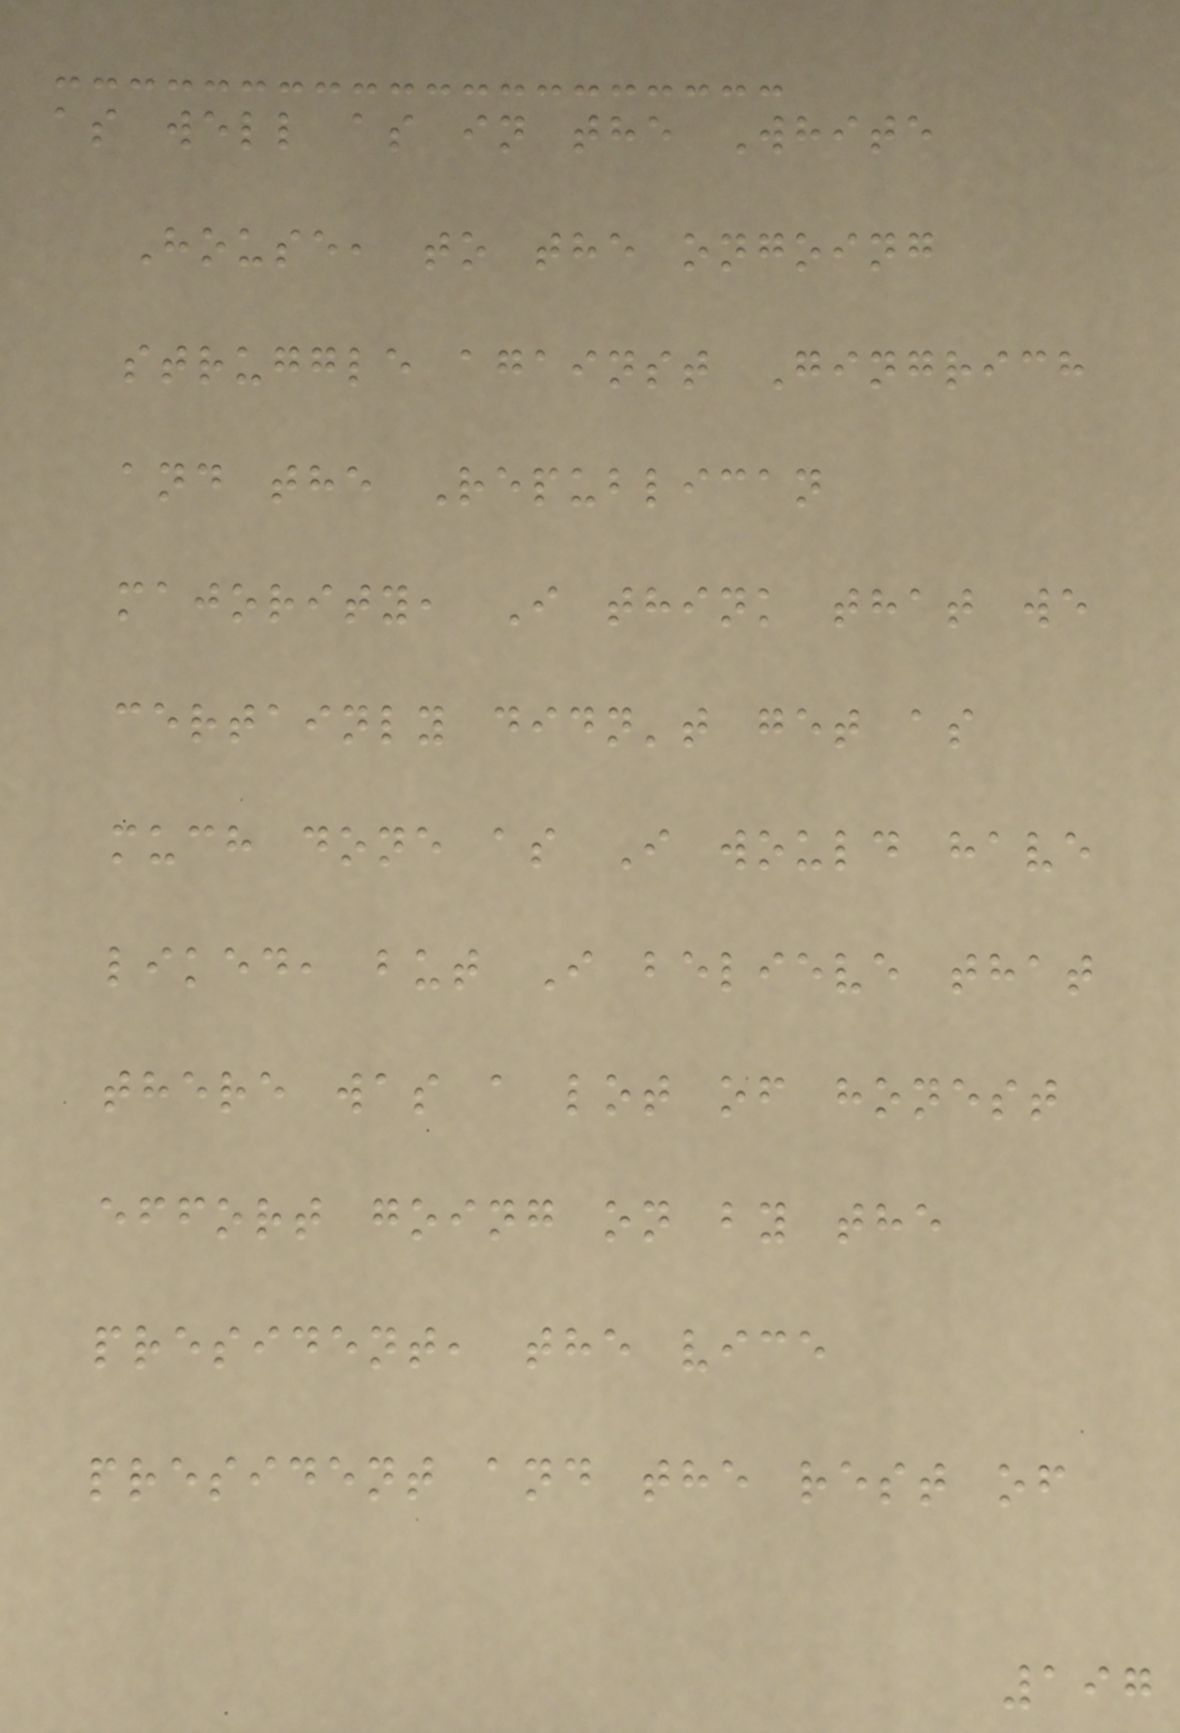as well as in the White
House, to the ongoing
struggle against Gingrich
and the Republican
majority, I think that we
certainly didn't get as
much done as I would have
liked, but I believe that
there was a lot of honest
effort going on by the
president, the vice
president and the rest of
197
